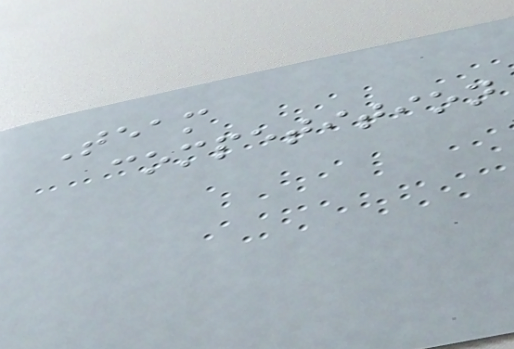Team
competition
